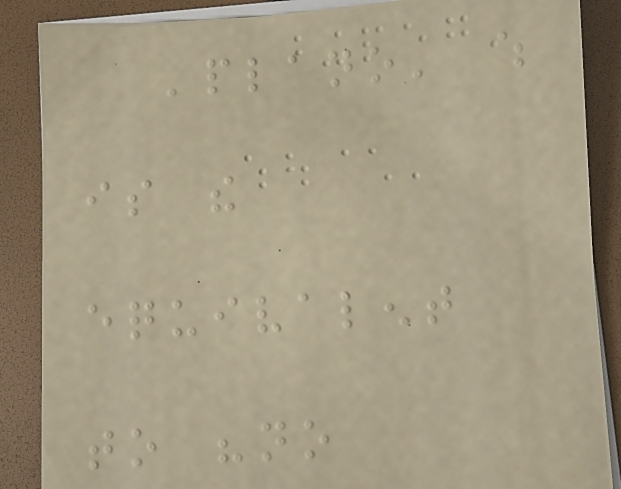'plano' which
is the
equivalent
to "no
